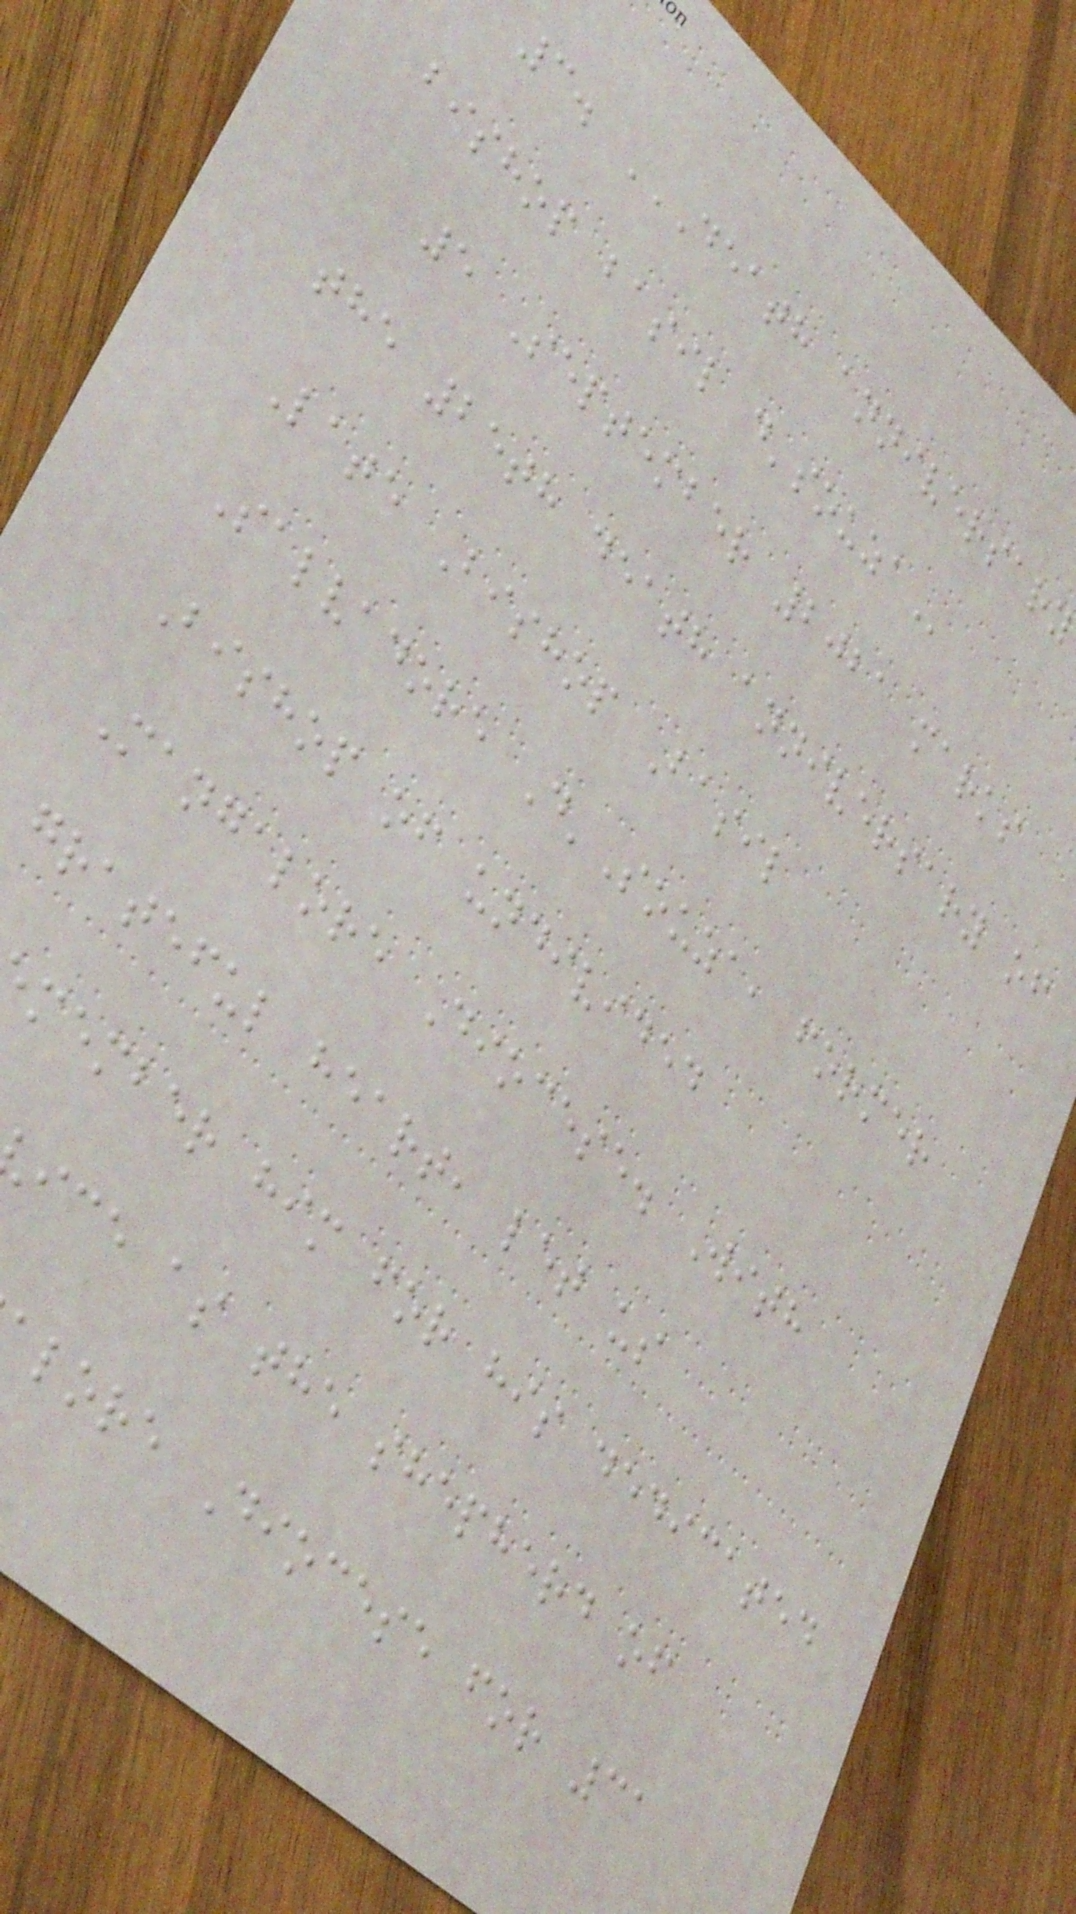bishop basil
5 September 2021 marks
the 25th death anniversary of
Late Bishop Basil
Salvadore D'Souza, former
Bishop of undivided
Mangalore Diocese. With
grateful heart, let us
member him for his dedicated
ice as the shepherd of
lore Diocese for 31
